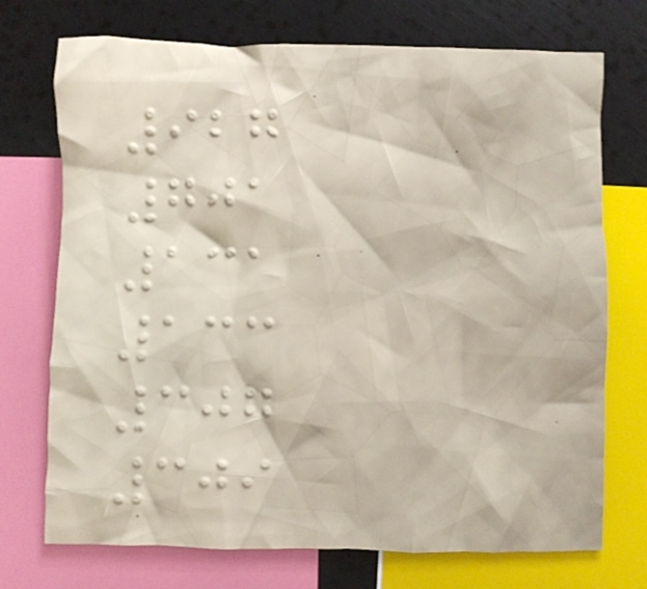927
701
131
133
307
309
